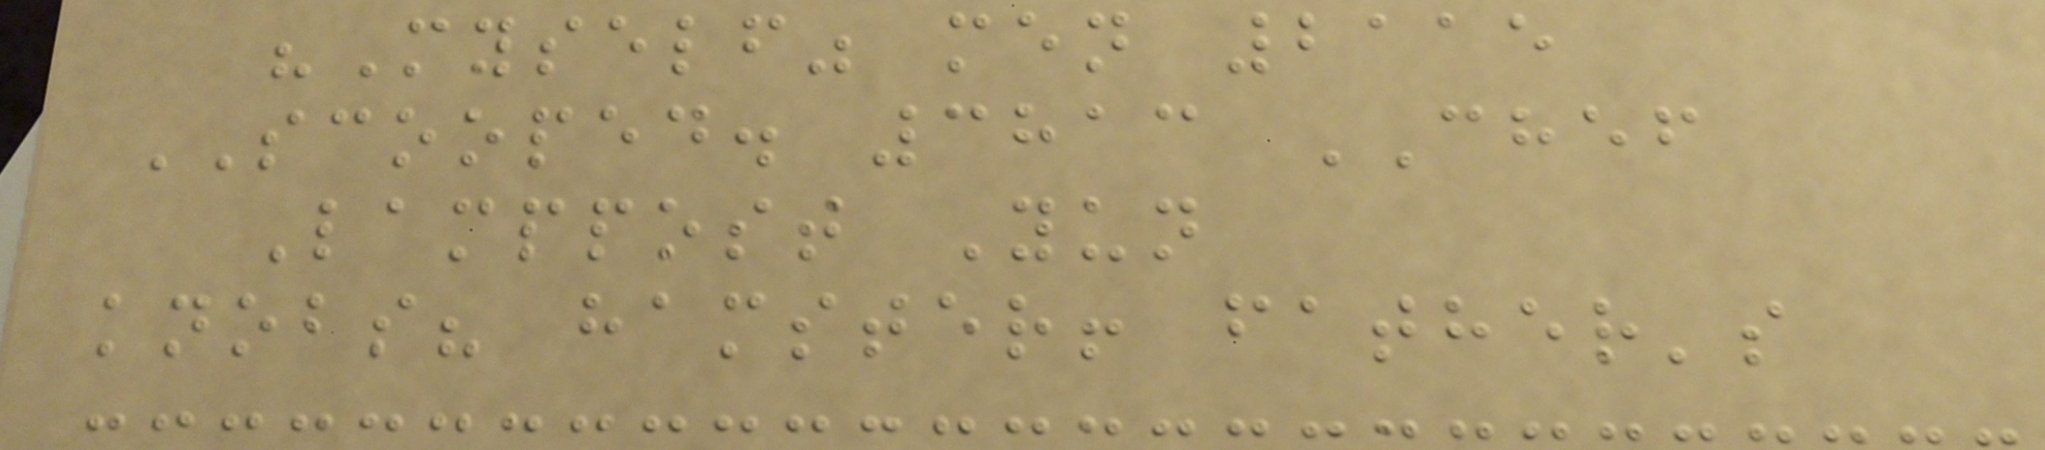"Myself" men 2115
SCOOPED. 3813 CHEF
Lamppost Yun
knobs? hamster! father's
